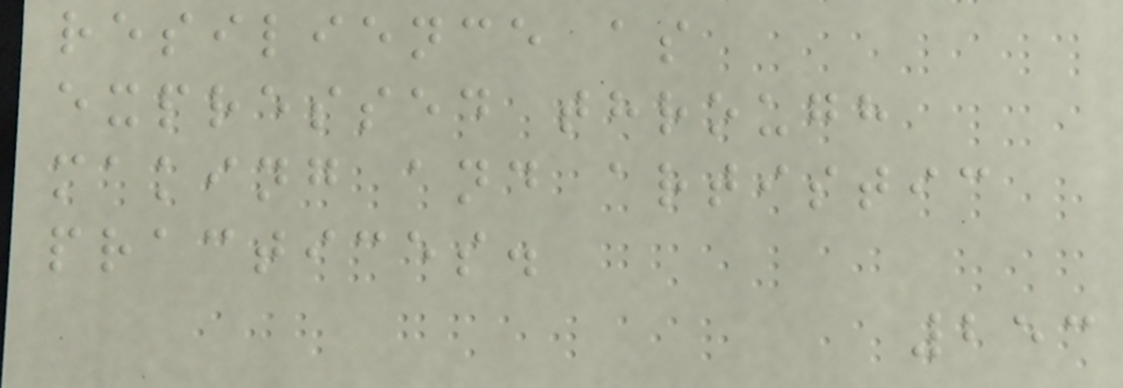resilience as
expressed through
making and artistic
practices.
253
